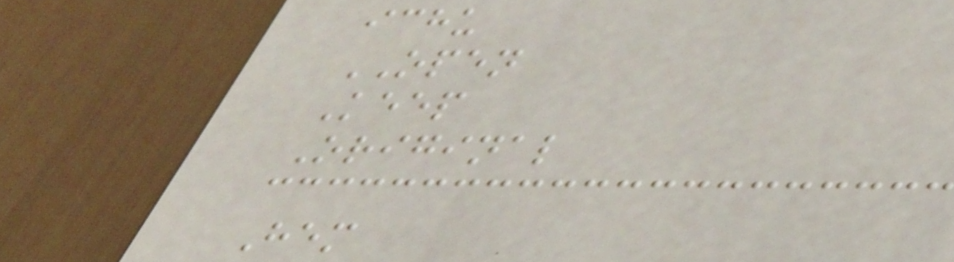ichu
OPEN
Keep
Original
Hem
